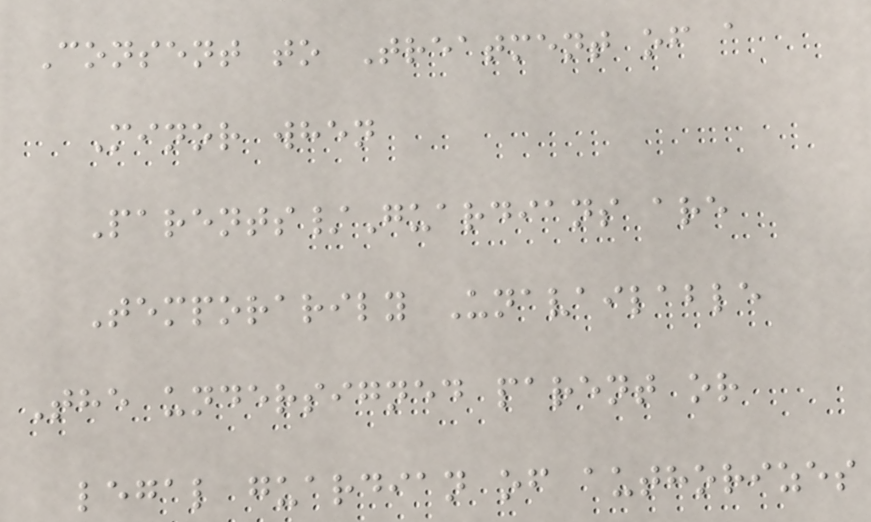Consent to Treatment of a
Minor when
Parents/Guardians are
Temporarily Unavailable
The undersigned parent or
legal guardian of authorizes
